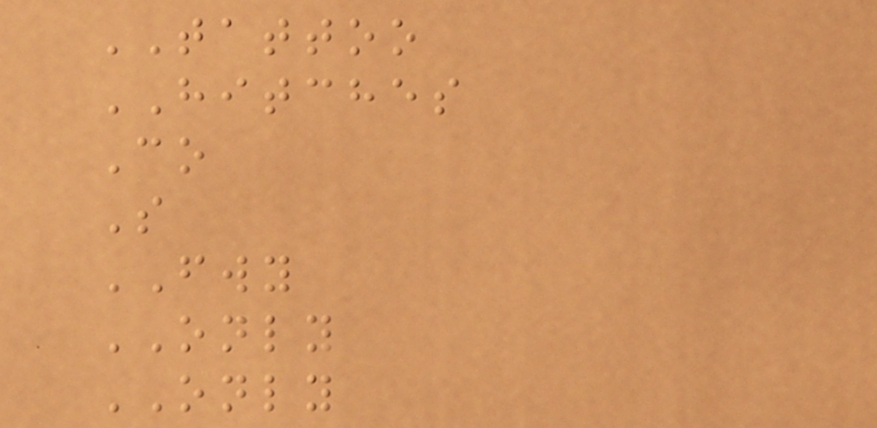TATTOO
HITCHES
Co
S
FWY
ONLY
ONLY
